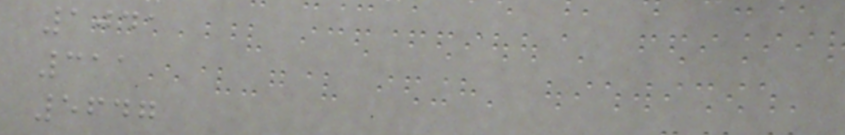1041
311
5647
